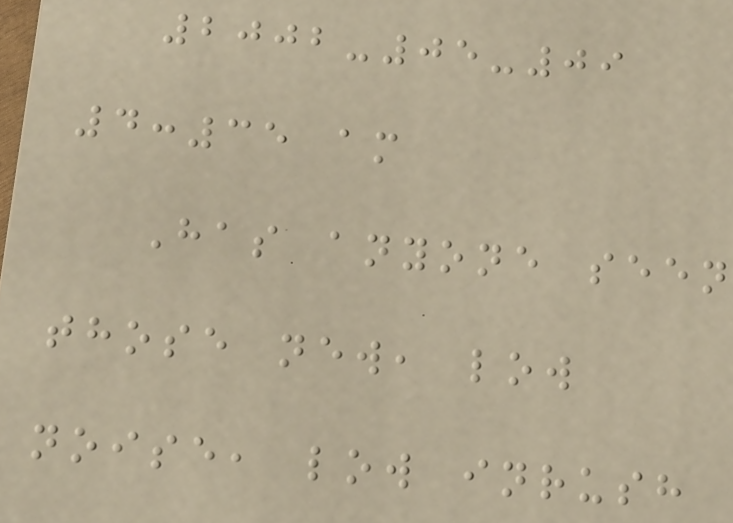2002-05-09
4:35 am
Has anyone seen
those new, low
noise, low inrush
